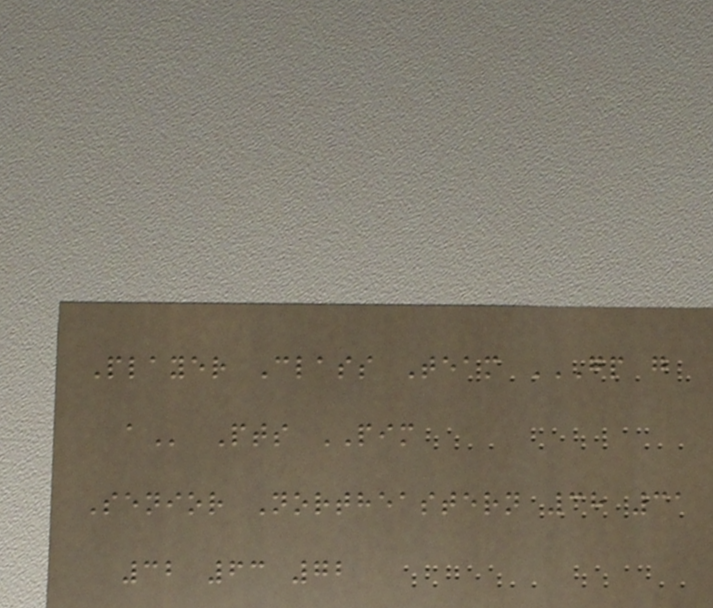Player Class Team GP G
A Pts PIM
Senior Northeastern 38 31
32 63 72
